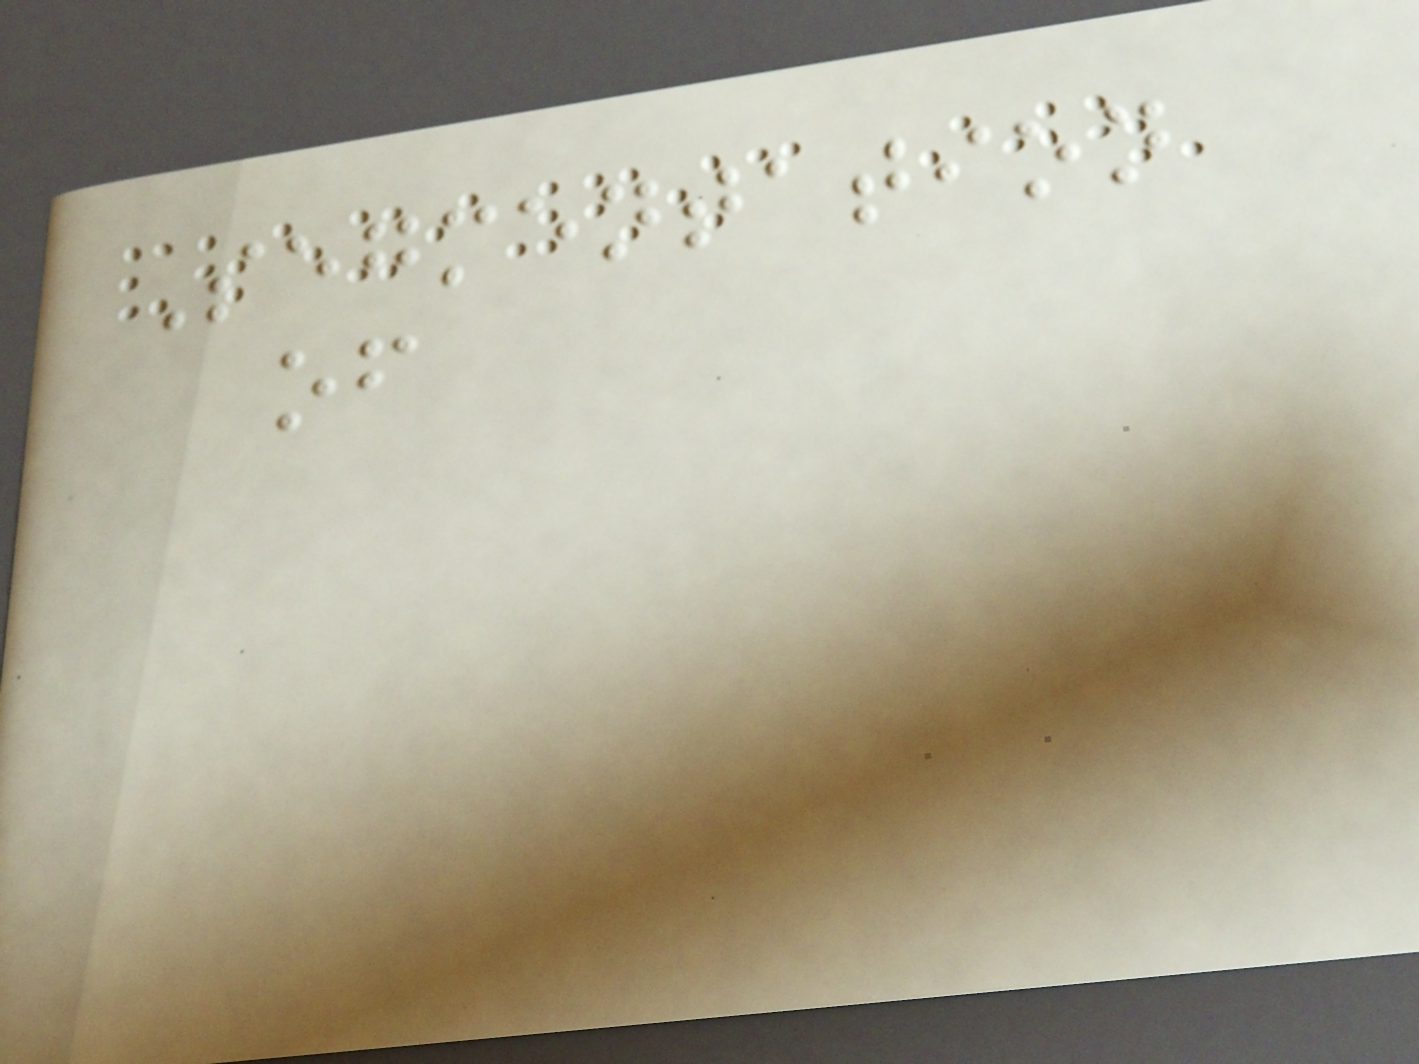Segmentation
of
